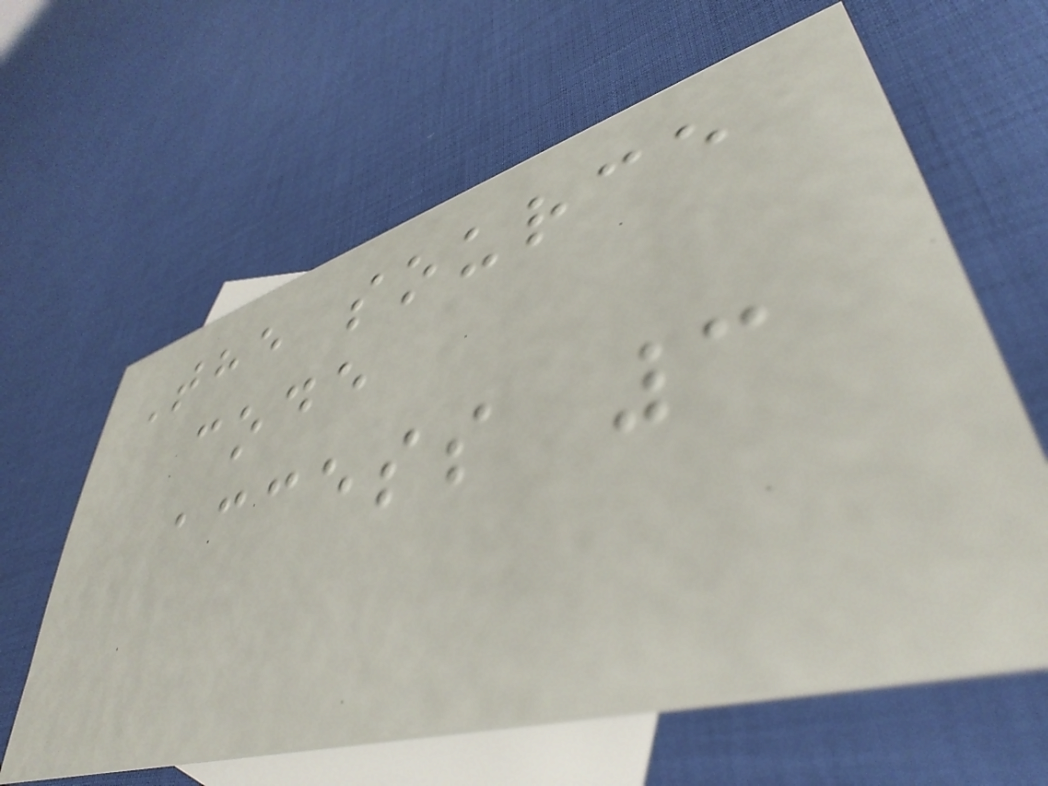The source
code
access 3
